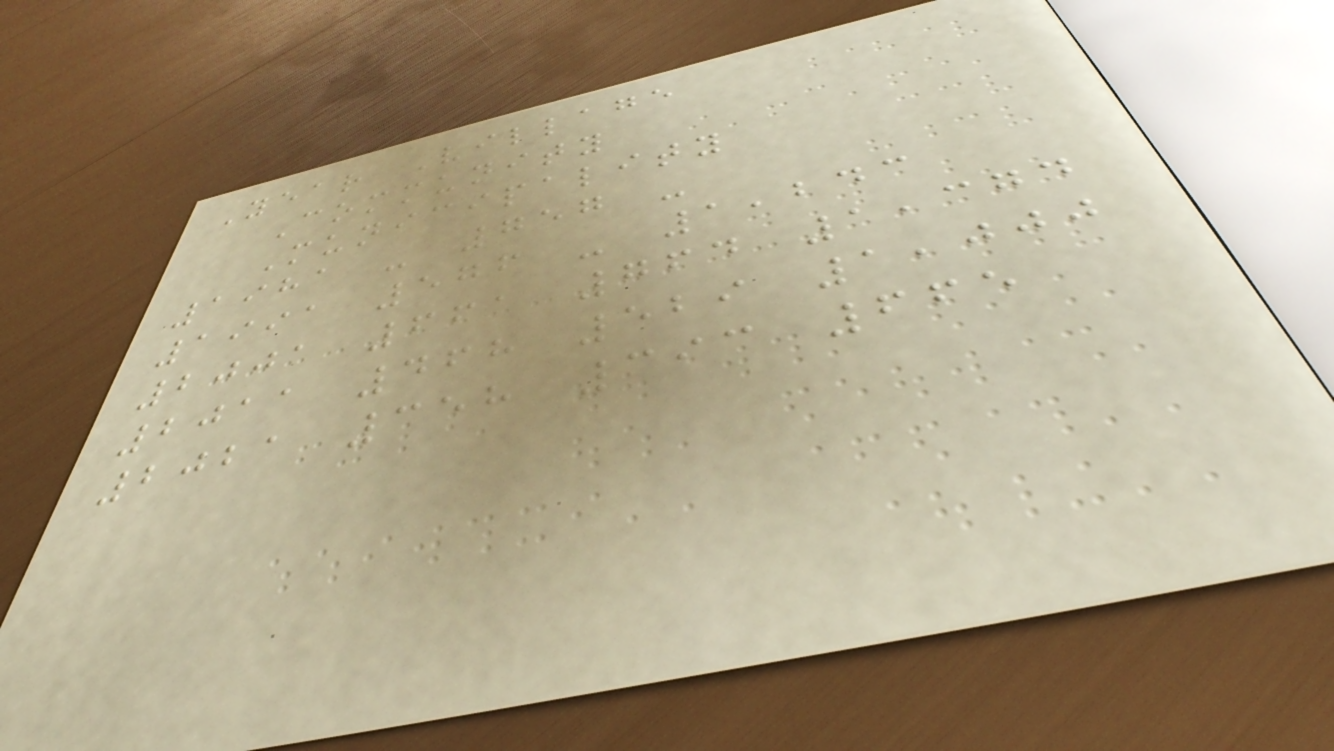Year Village
Community
Municipality
1981 - 757 -
1991 576 - 1,243
2001 661 764 1,374
2011 468 529 1,000
2021 358 393 665
